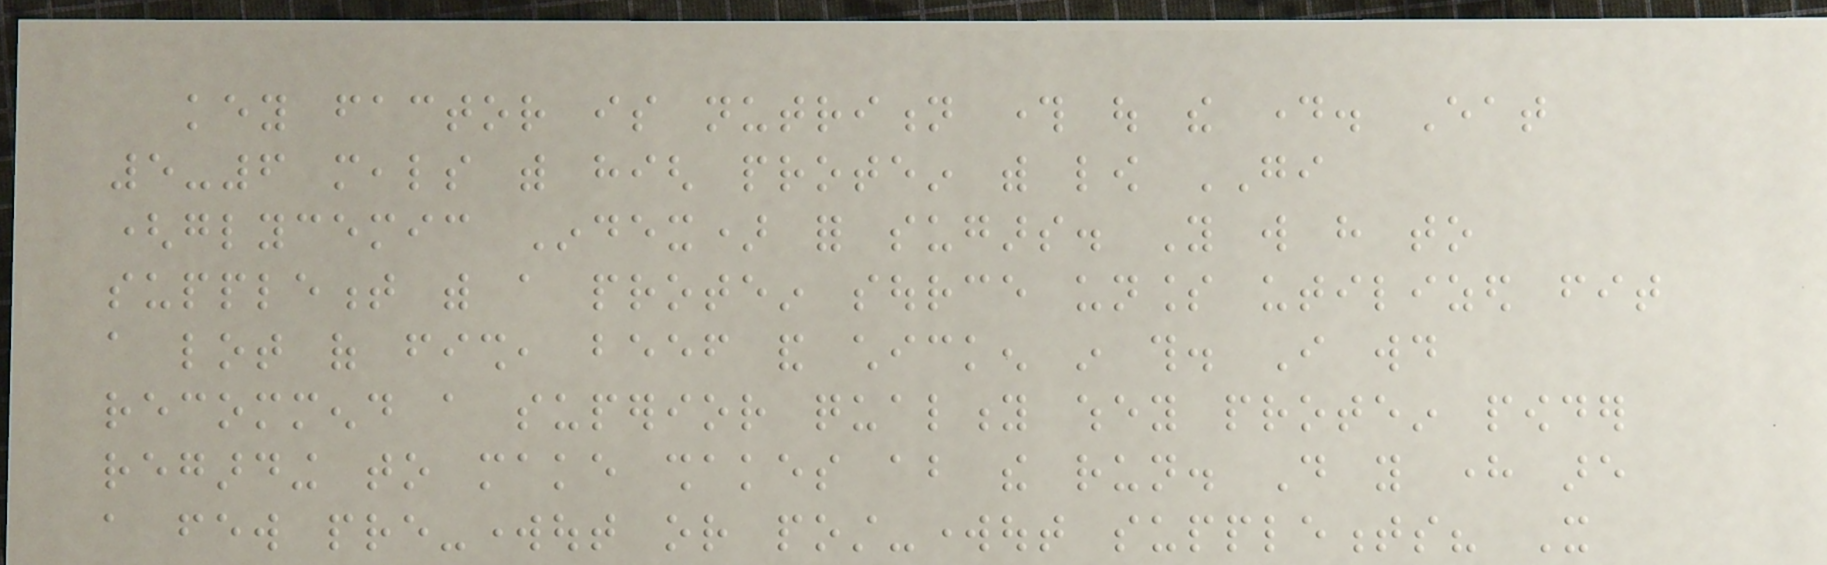key factor is nutrition through out the day. Eat
5-6 meals with high protein with low GI
(glycemic Index) for sugars. You will have to
supplement with a protein source unless utilized fit
a lot of fish, beef and chicken in this. I would
recommend a superior quality whey protein powder
regarding to make shakes about the run. Do you here are
a few pre-workout or post-workout supplements? It
